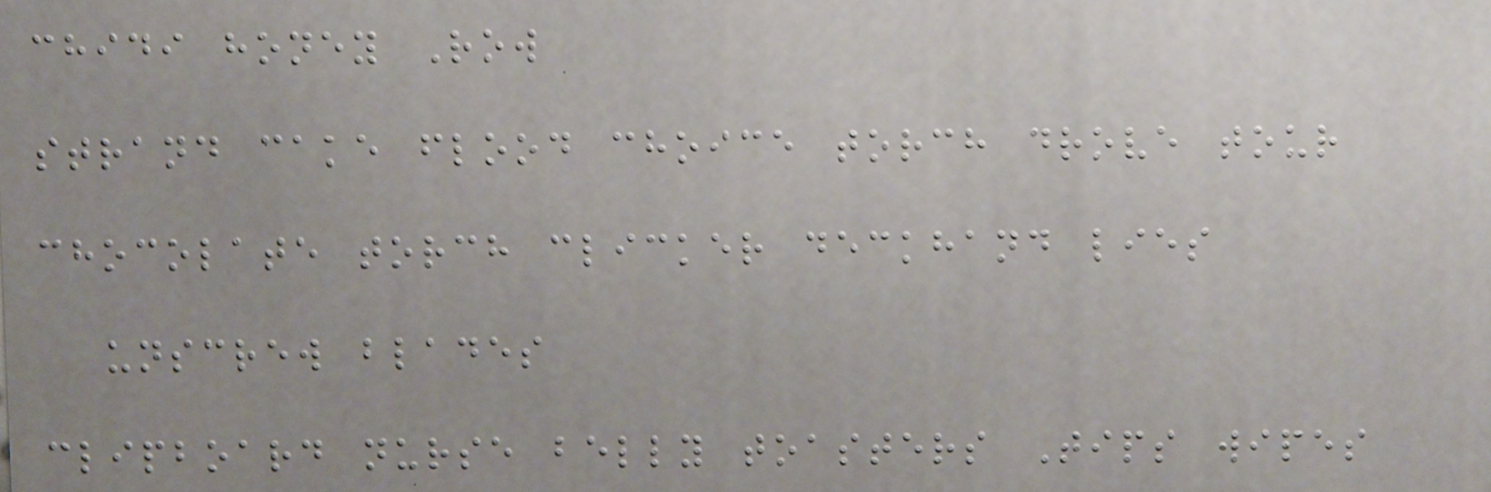chidi honey Row
strand cake flood choice torch drove tour
chocolate torch clicker deckhand lies
unscrew blades
clipboard nurse belly toasters Tips wipes
